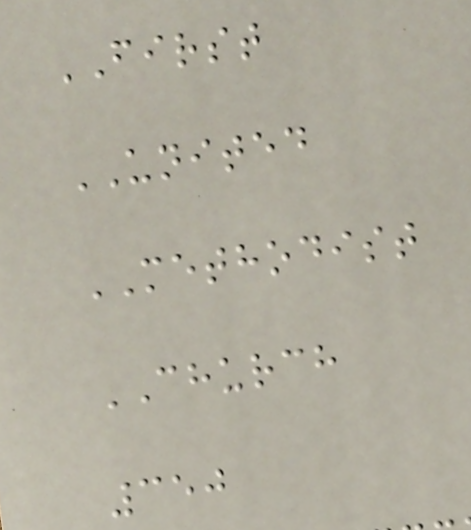FIRST
UNITED
METHODIST
CHURCH
350
